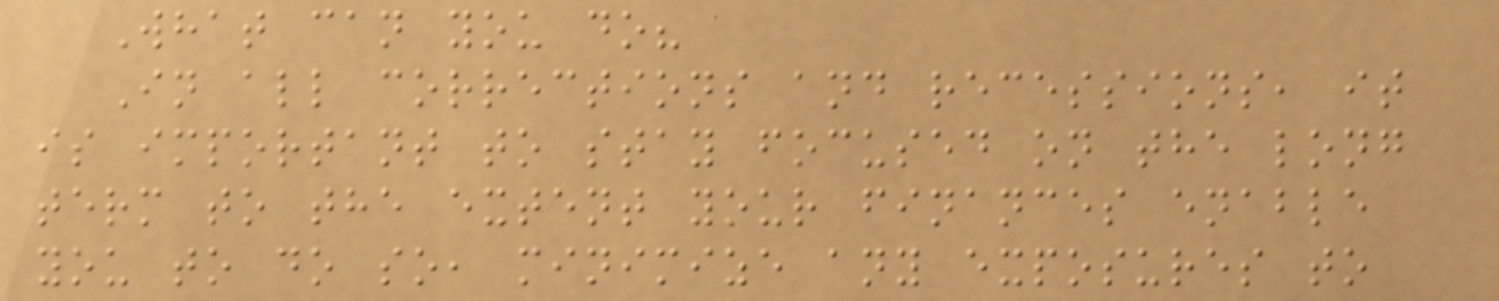What can you do?
In all corrections and recessions, it
is important to stay focused on the long
term to the extent your finances enable
you to do so, minimize any exposures to
